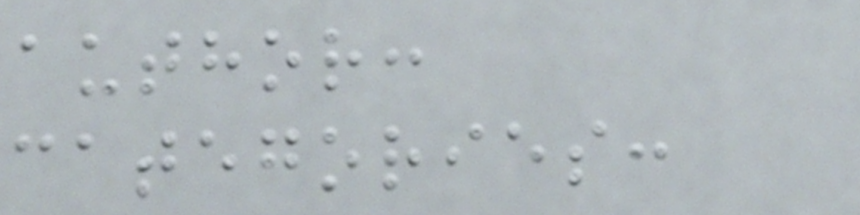author:
categories:
